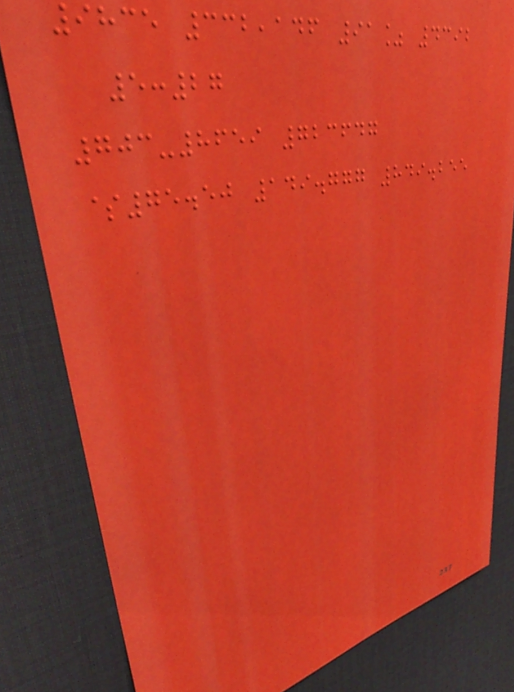9835 332,146 91% 4392
5:27
703-8659 723647
$75.50 149.777 849.255
